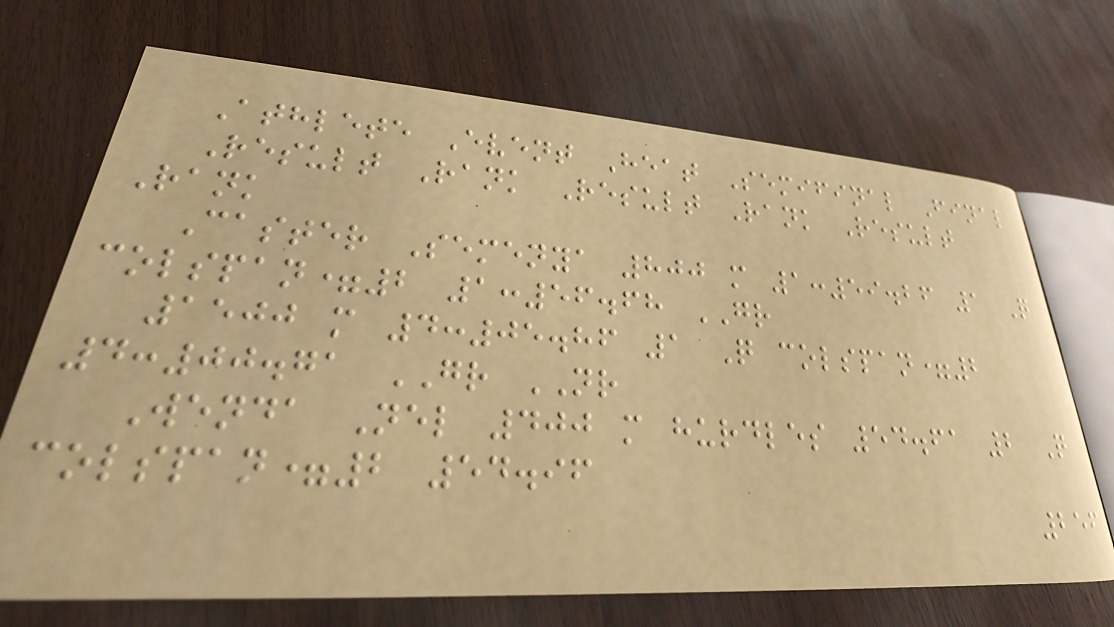Athlete Event Heat Semifinal Final
Result Rank Result Rank Result
Rank
Caster Semenya 800 m 1:59.26 1 Q
colspan=2 1:56.68 GR
1500 m 4:05.86 1 Q colspan=2
4:00.71 GR NR
Wenda Nel 400 m hurdles 54.61 2 Q
colspan=2 54.96
256
